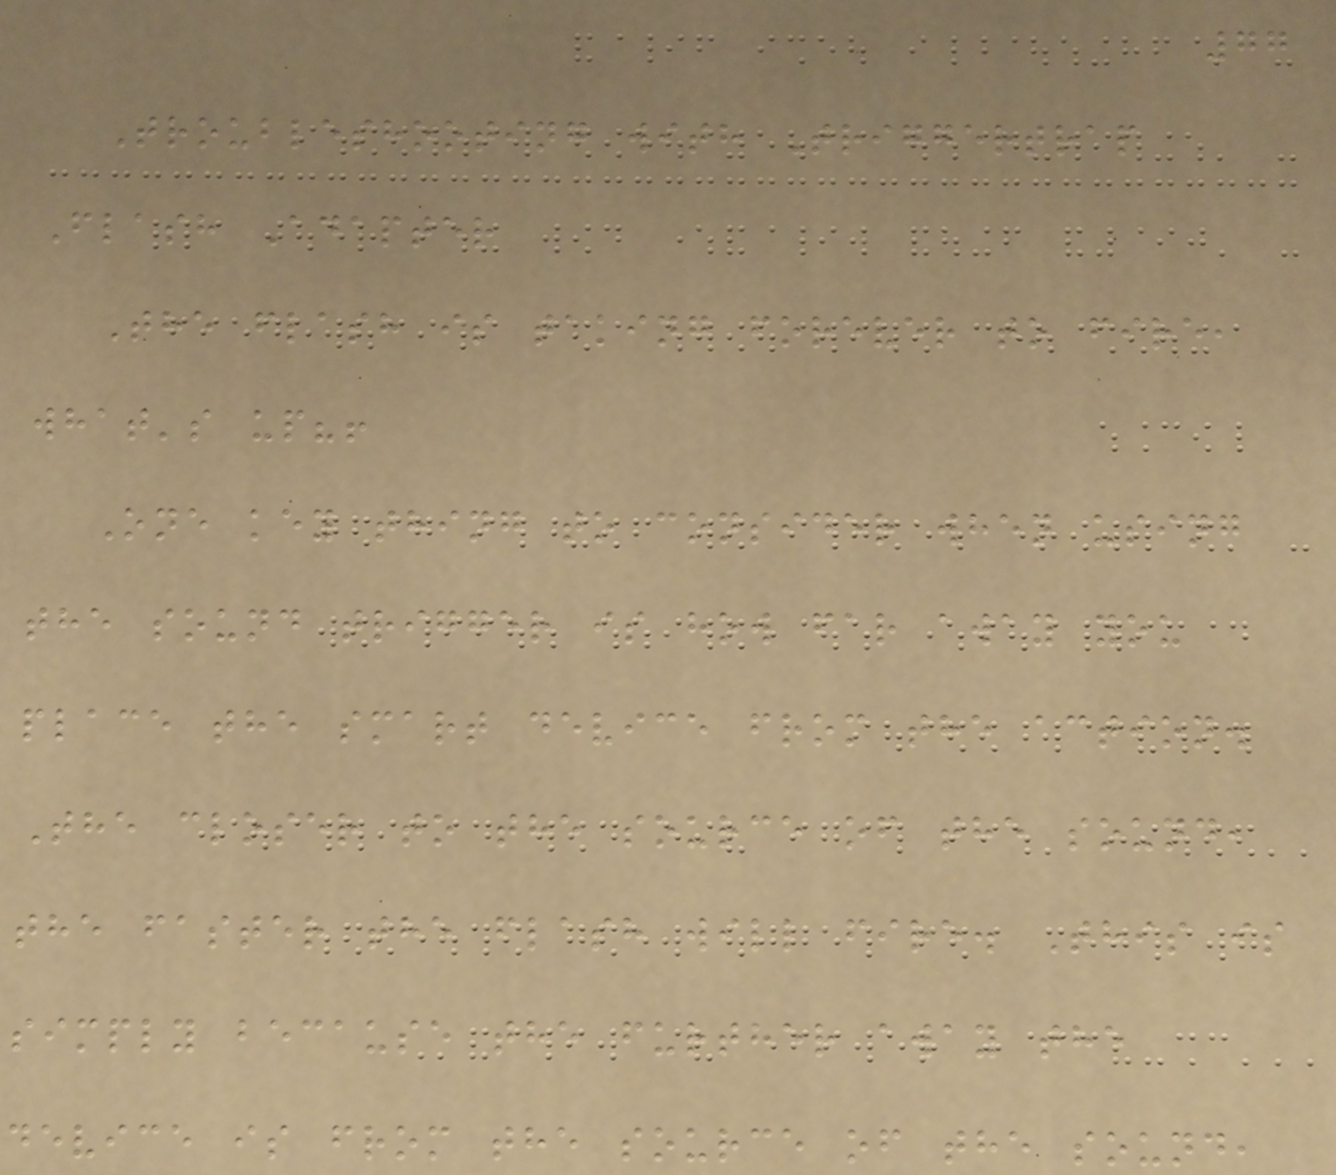77
Troubleshooting with Triggertrap
Flash Adapter
The flash is taking forever to fire,
what's up?!
One key thing to consider when using
the sound trigger is how far away you
place the smart device from the action.
The closer to the source of the sound,
the faster the flash will fire. This is
simply because the further away the
device is from the source of the sound,
